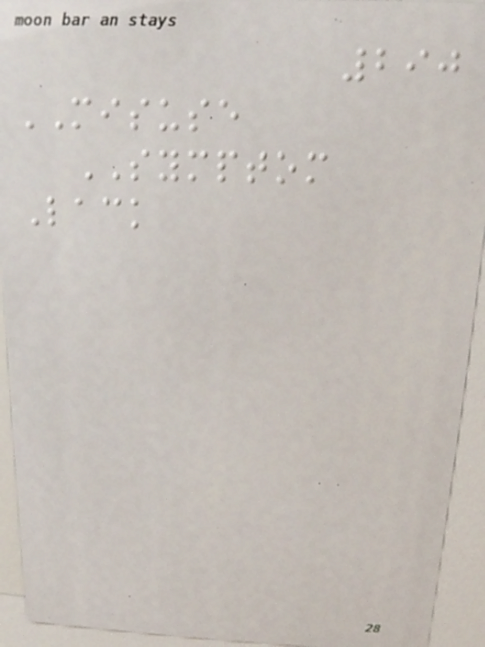290
MISUSE
SYMPTOM
Lack
